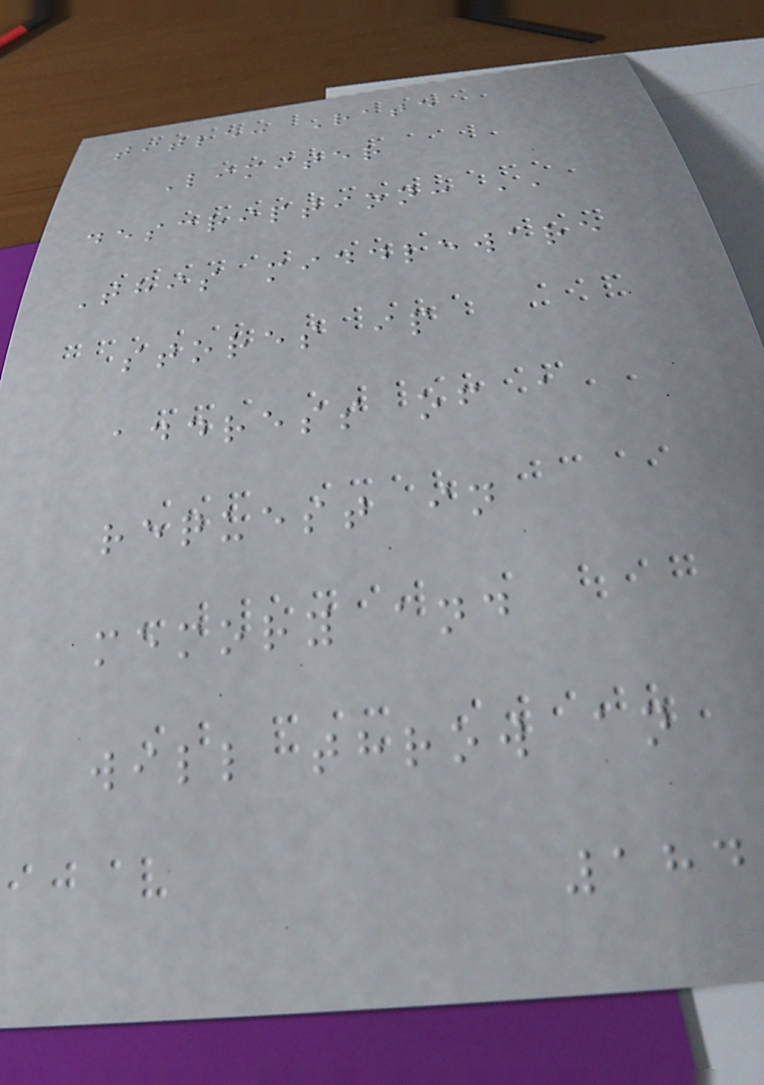title: Rate
Limiter
description: ''
This middleware
stores ip
address of a
request in
memory and
will throw an
184
